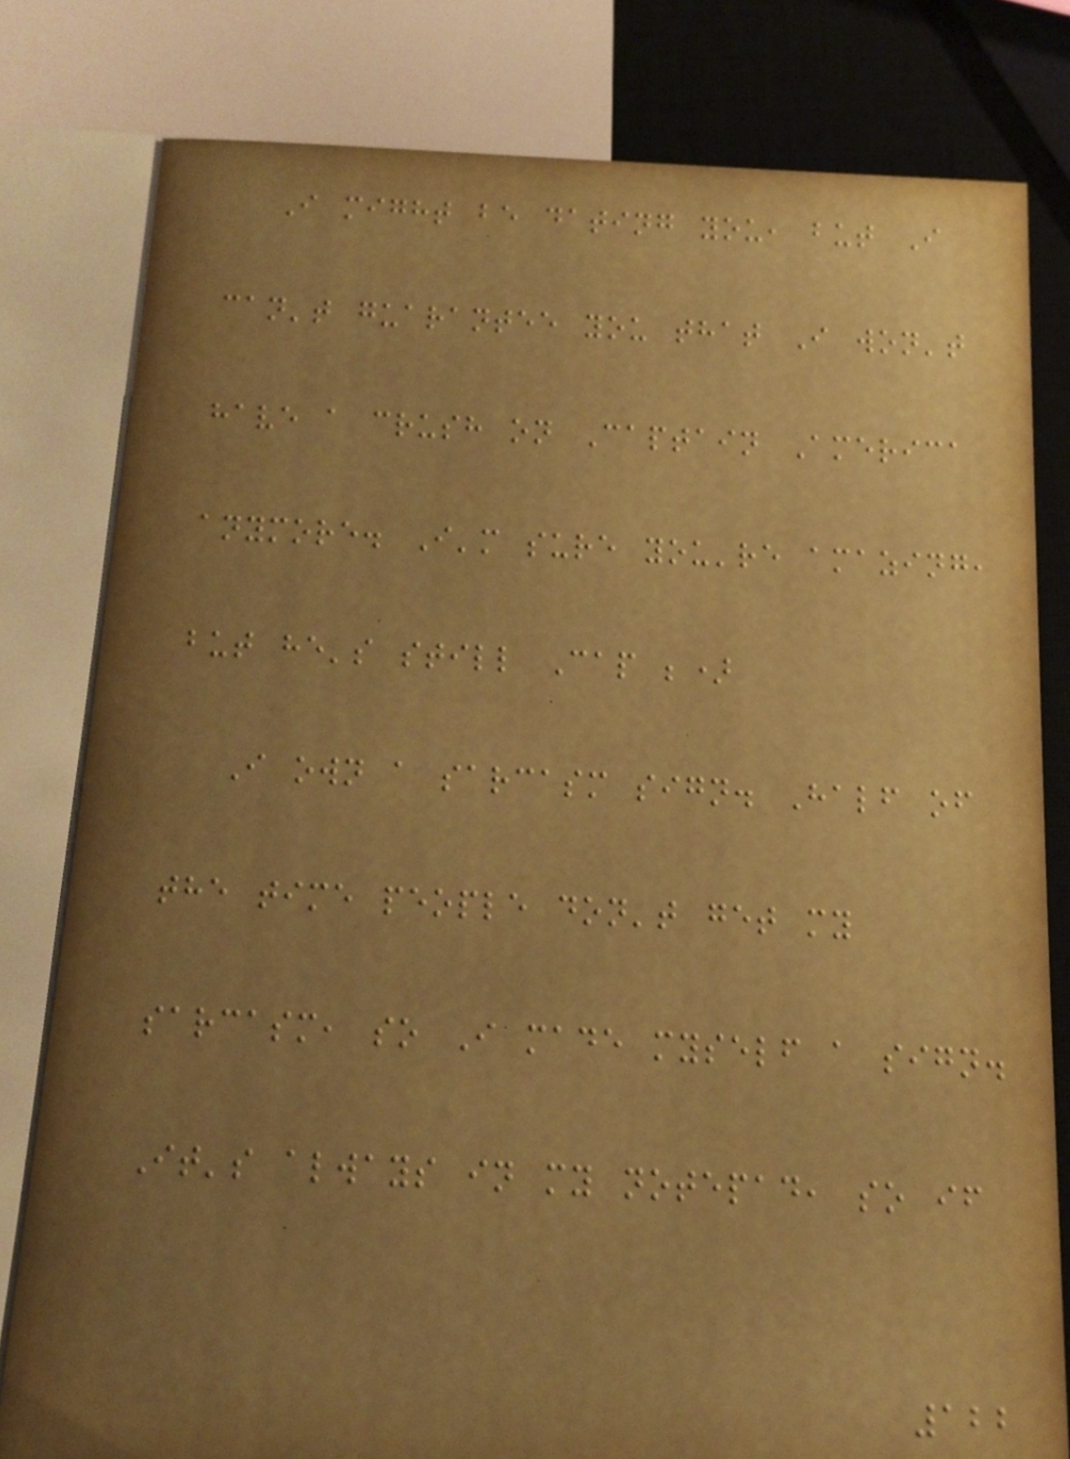I might be dating you, but I
can't guarantee you that I won't
have a crush on Captain America
anymore. I'm sure you're amazing,
but he's still Cap ;)
I own a sarcasm sign. Half of
the time people don't get my
sarcasm, so I made myself a sign.
It's always in my notepad, so if
122
